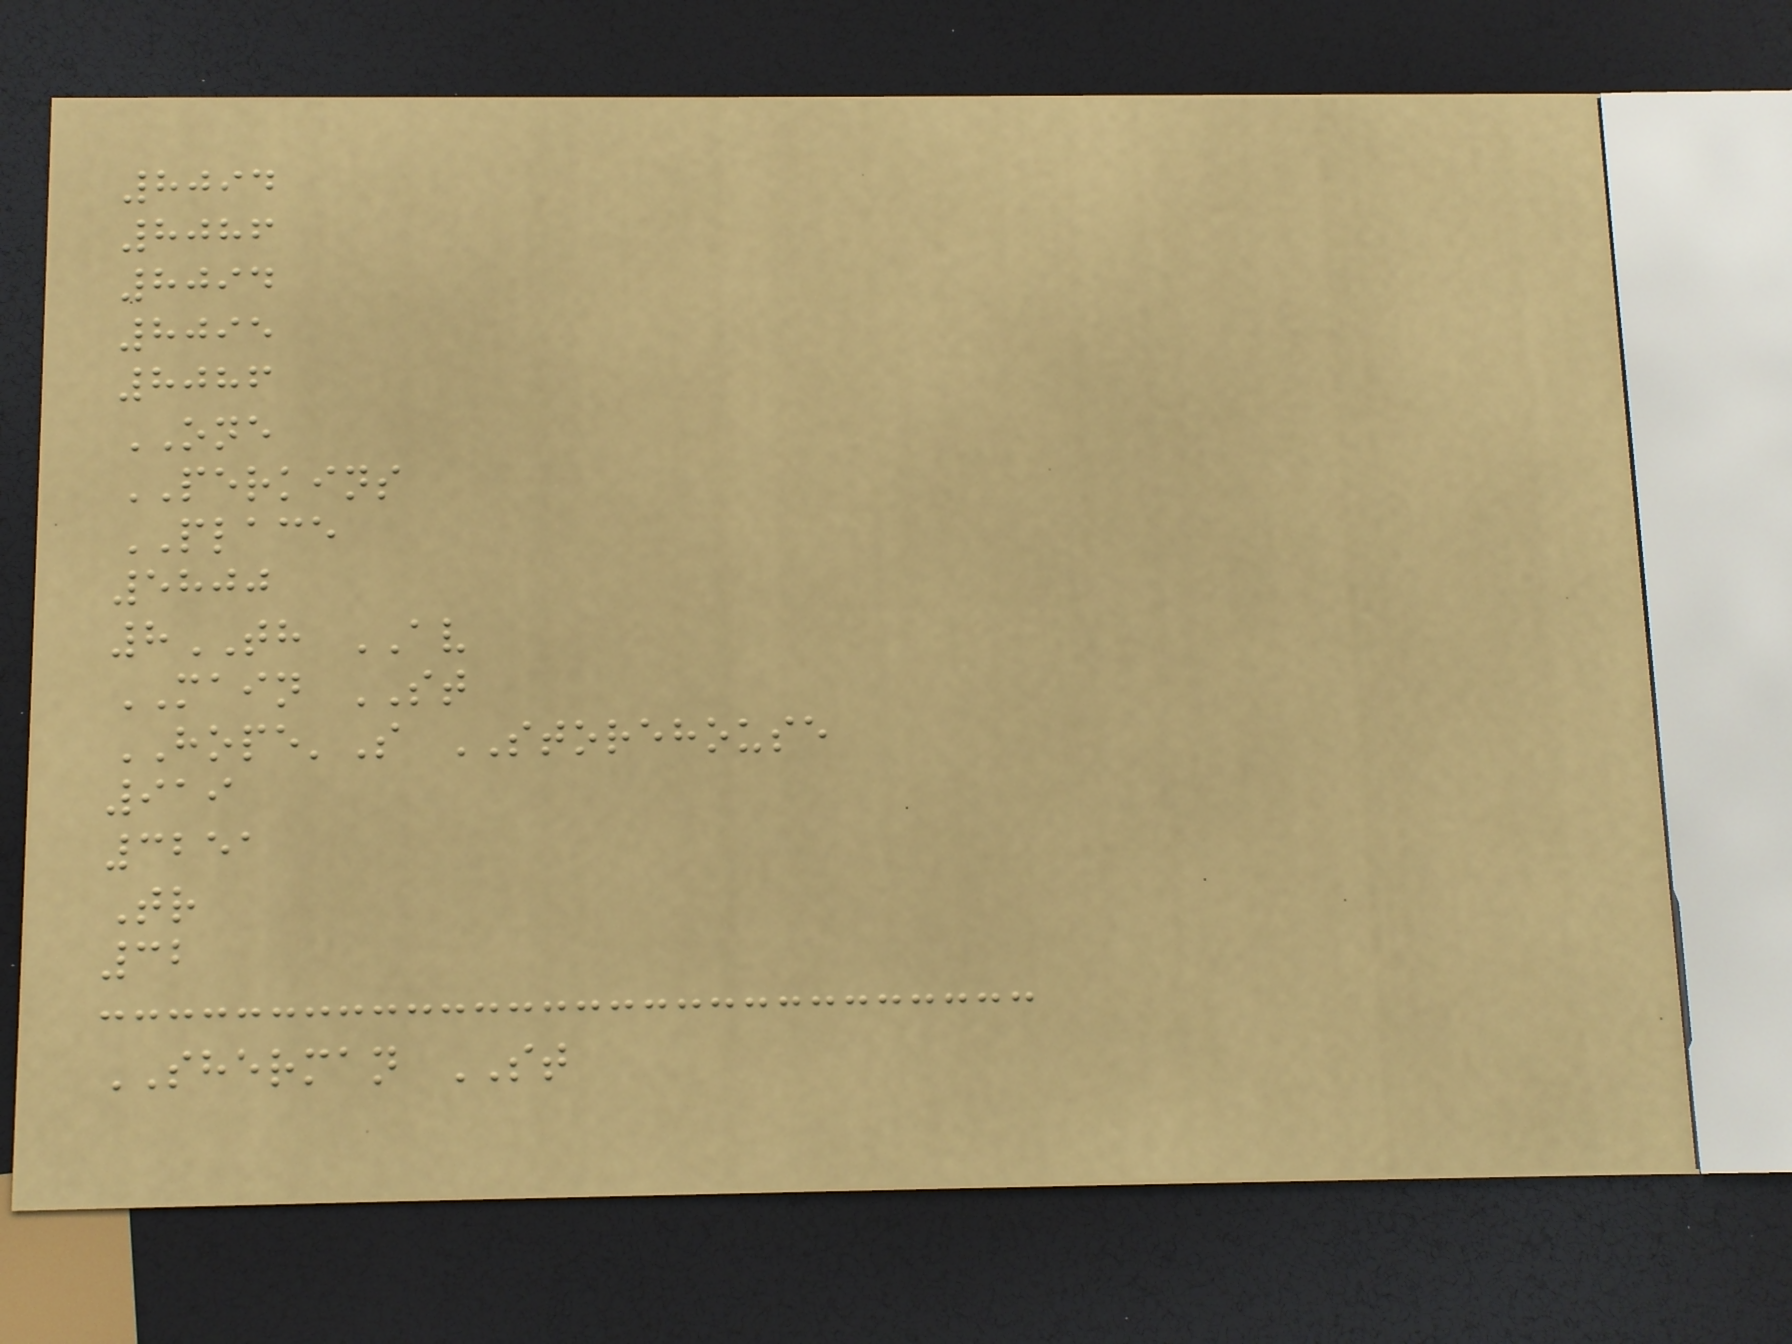8094
8086
8094
8095
8086
ONE
PERKINS
PLACE
5800
8TH AV
MAIN ST
HOPE'S STOREHOUSE
919
3251
Tr
32
SHERMAN ST
